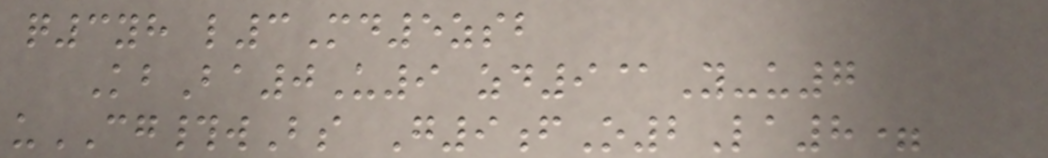q3yh l3Md5zsb
KbBa0U9 zd9@Y-u7
uCG#wBs G9fO2La8=
